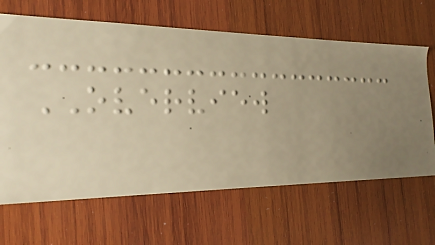OVERVIEW
